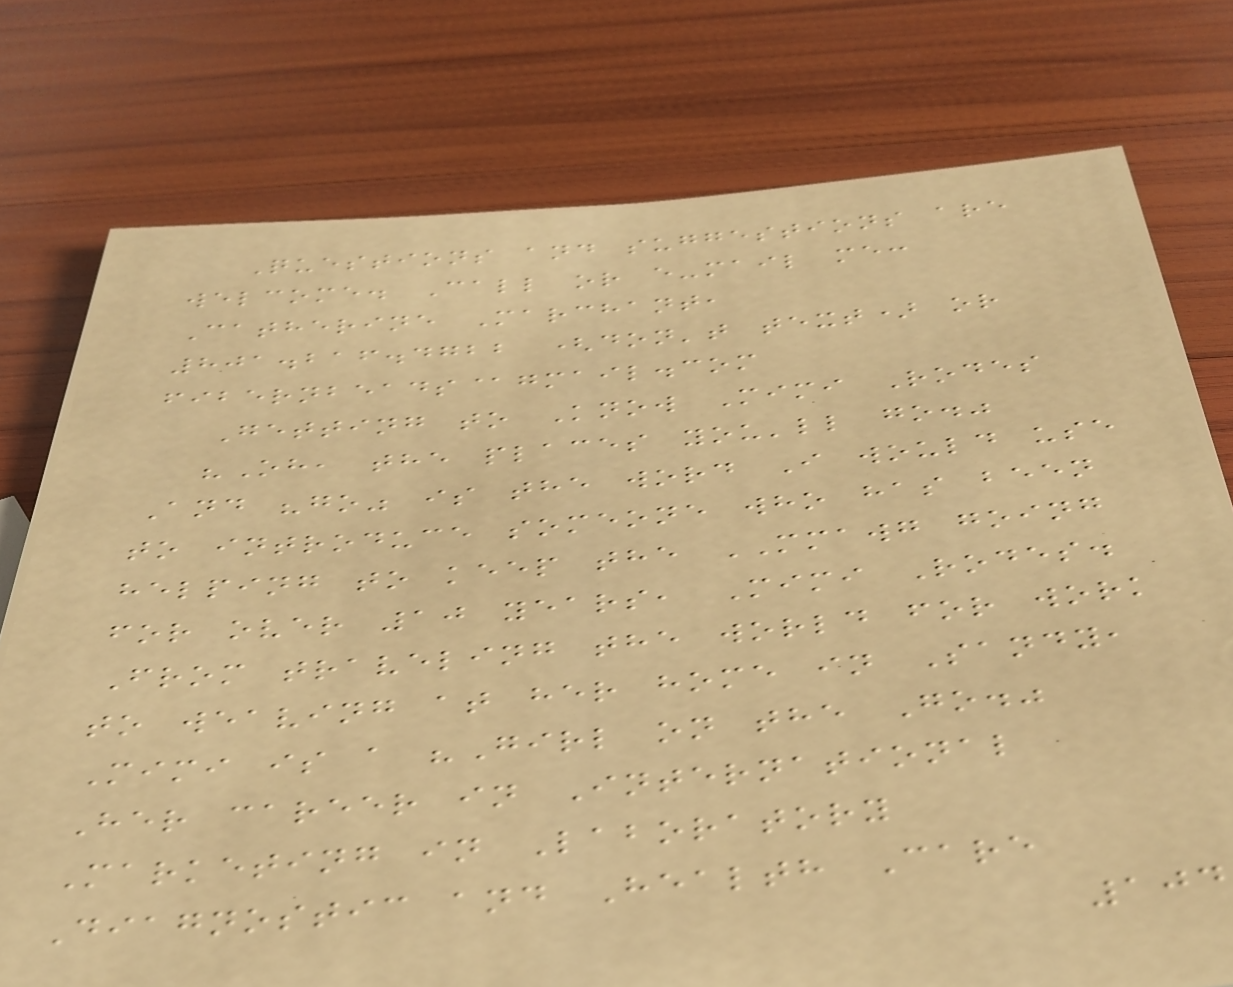Questions and suggestions are
welcome. Call or e-mail me:
Catherine Marchant,
801.216.4722 (don't text) or
fibernbeads@gmail.com
Getting to Know Mimi Rodes
"Oh, the places you'll go."
And "go" is the word I would use
to introduce someone who has been
helping to keep the MMAWG going
for over 10 years, Mimi Rodes.
From traveling the world for work
to weaving at her home in Sandy,
Mimi is a "Girl on the Go."
Her career in International
Marketing in Laboratory
Diagnostic and Health Care
104
